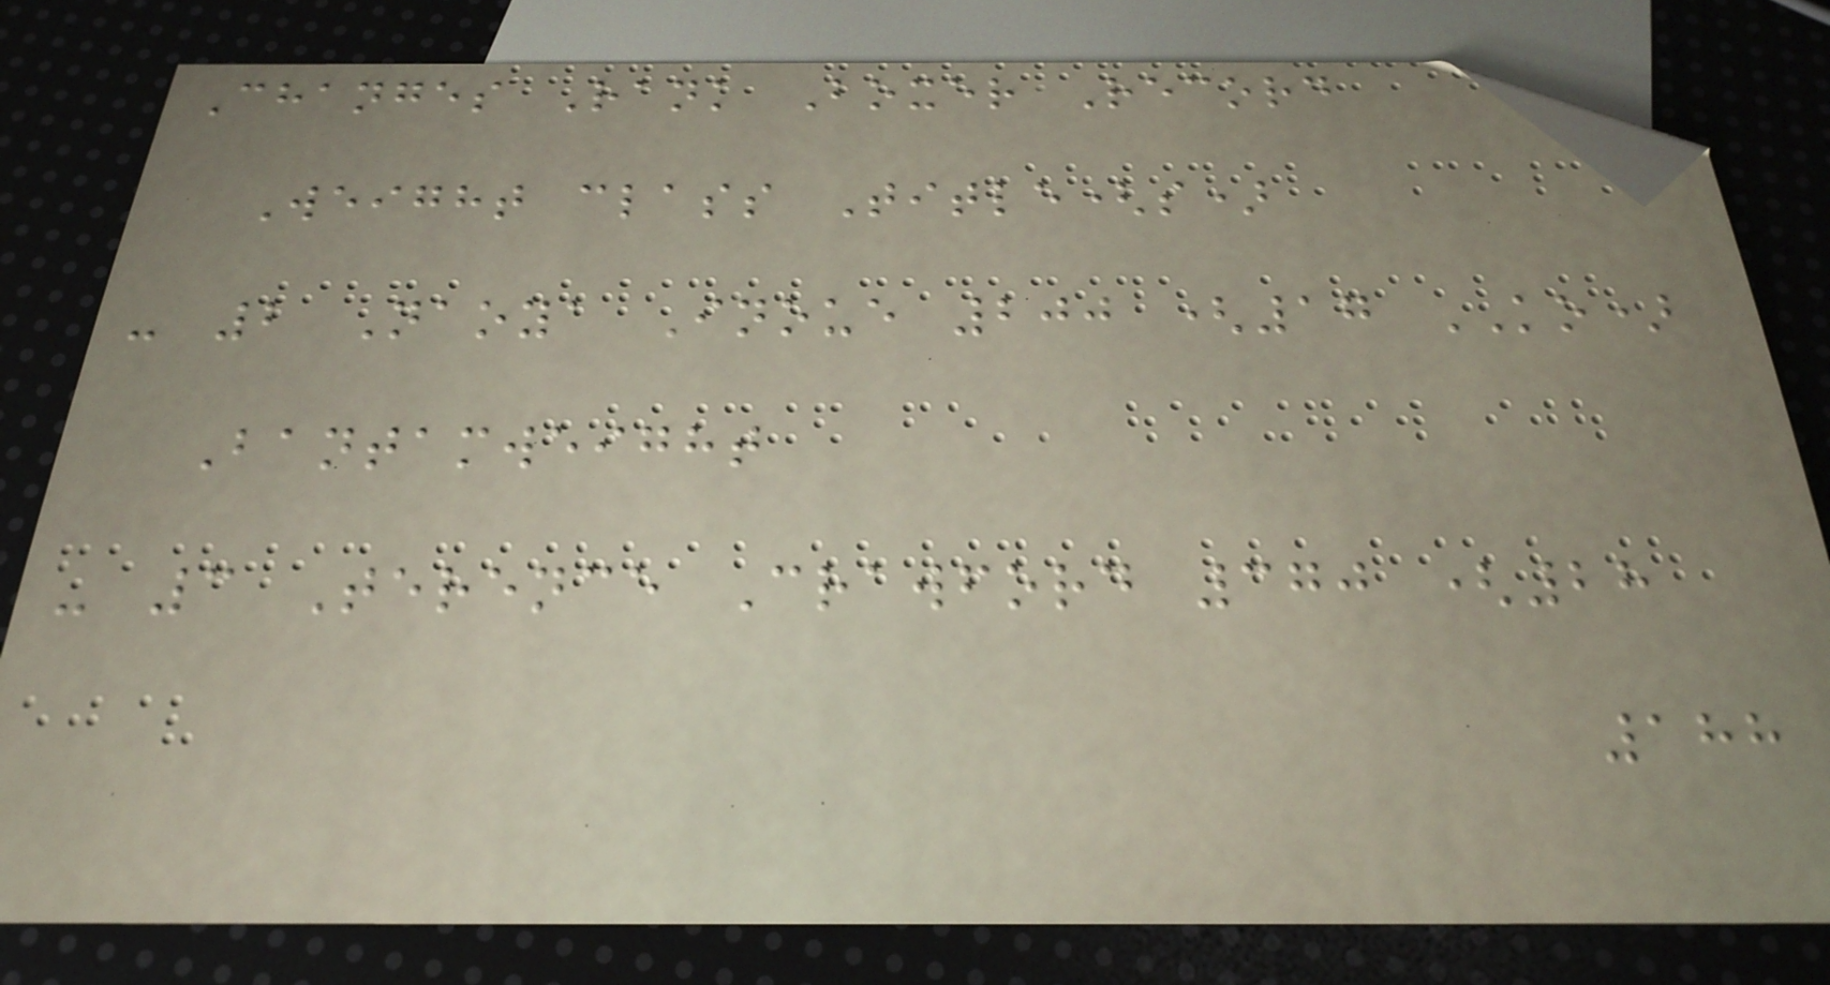Changes Rank Boxer Record
Weight class Title(s)
- 2 Naoya Inoue 200 (17 KO)
Bantamweight
- 3 Terence Crawford 370 (28
188
